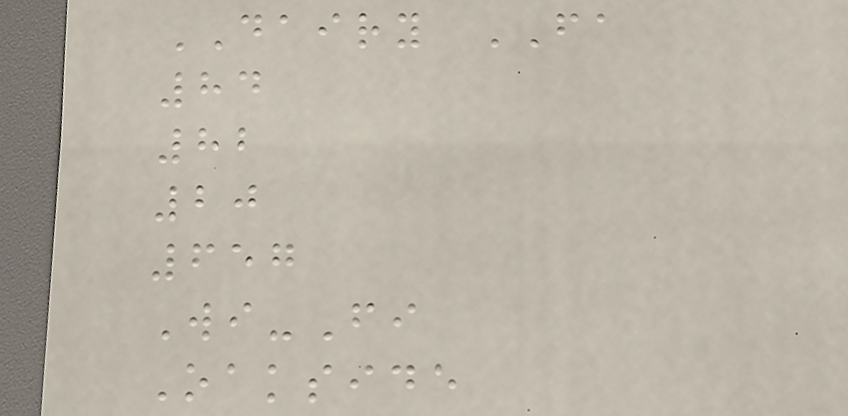DAIRY FA
84
82
20
657
Wi-Fi
Oakside
